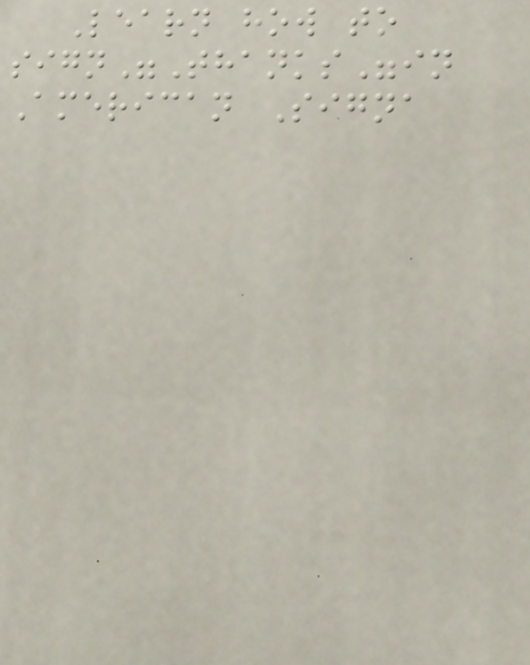Learn how to
sign"Thanks"in
American Signa
